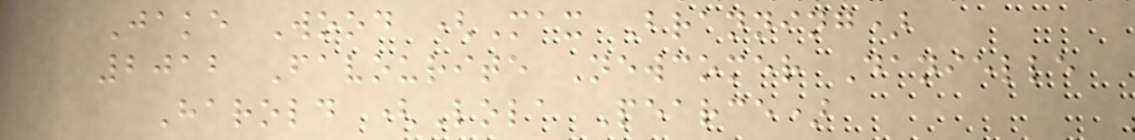Jake Wood (Max Branning)
2012 Favourite Newcomer Danielle
Harold (Lola Pearce)
